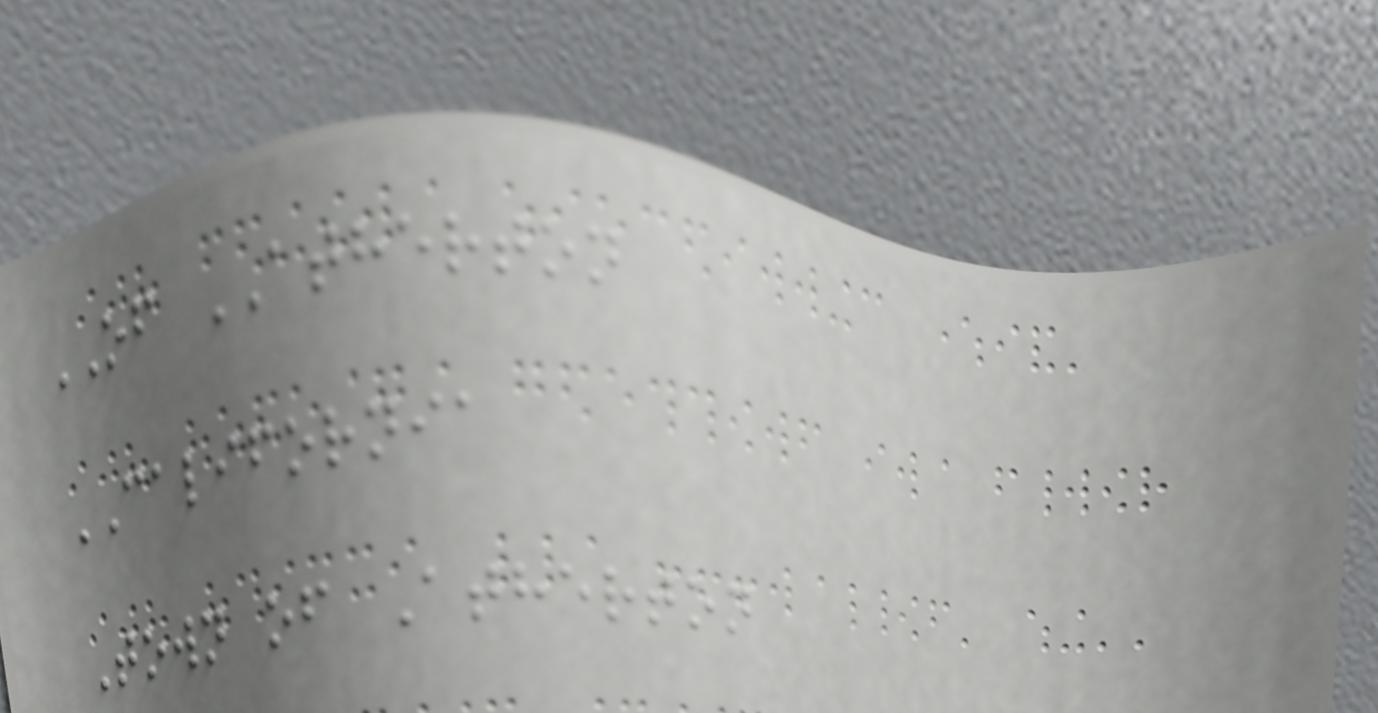OF ATHERTON
CALIFORNIA
Town of Atherton
